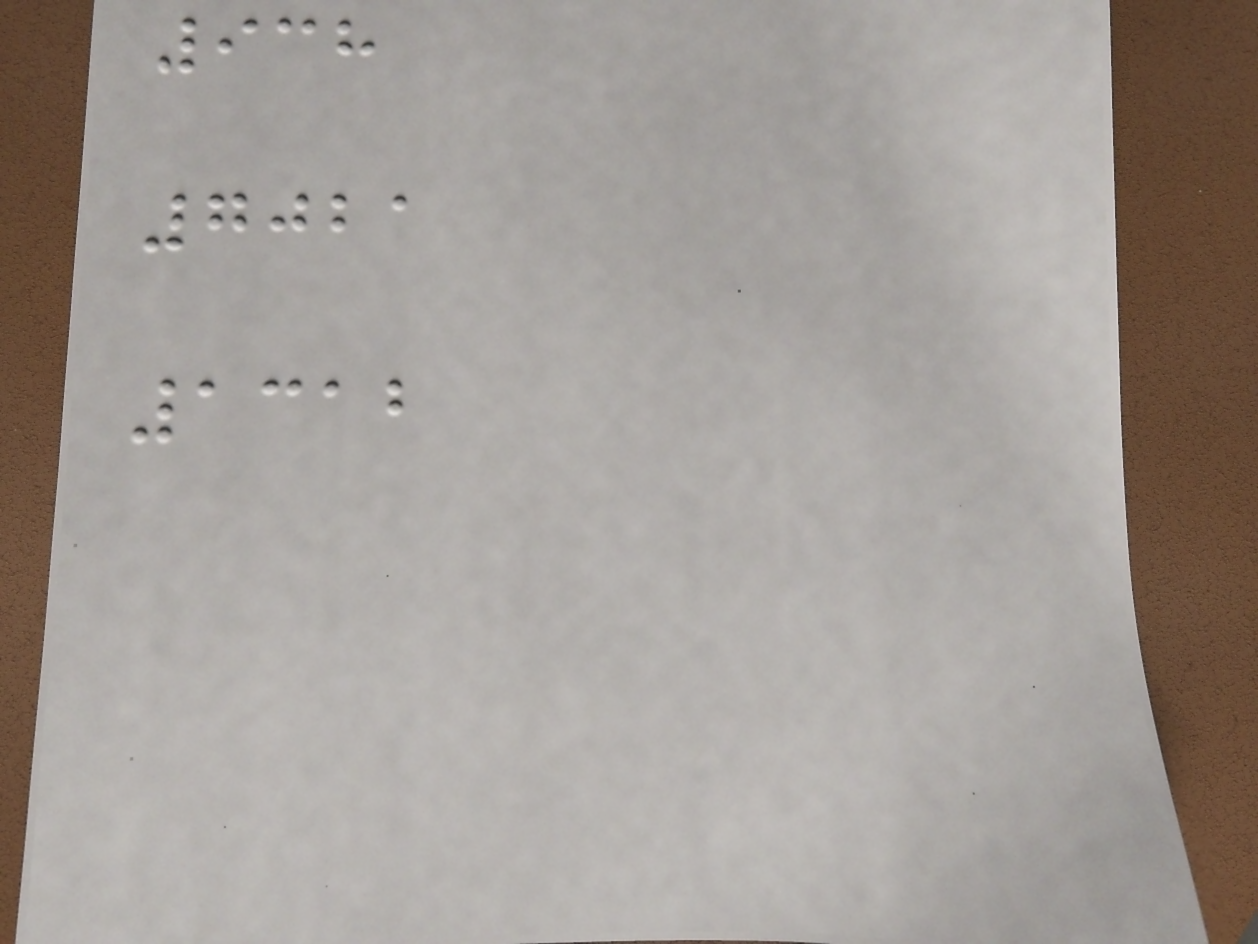938
7021
1312
